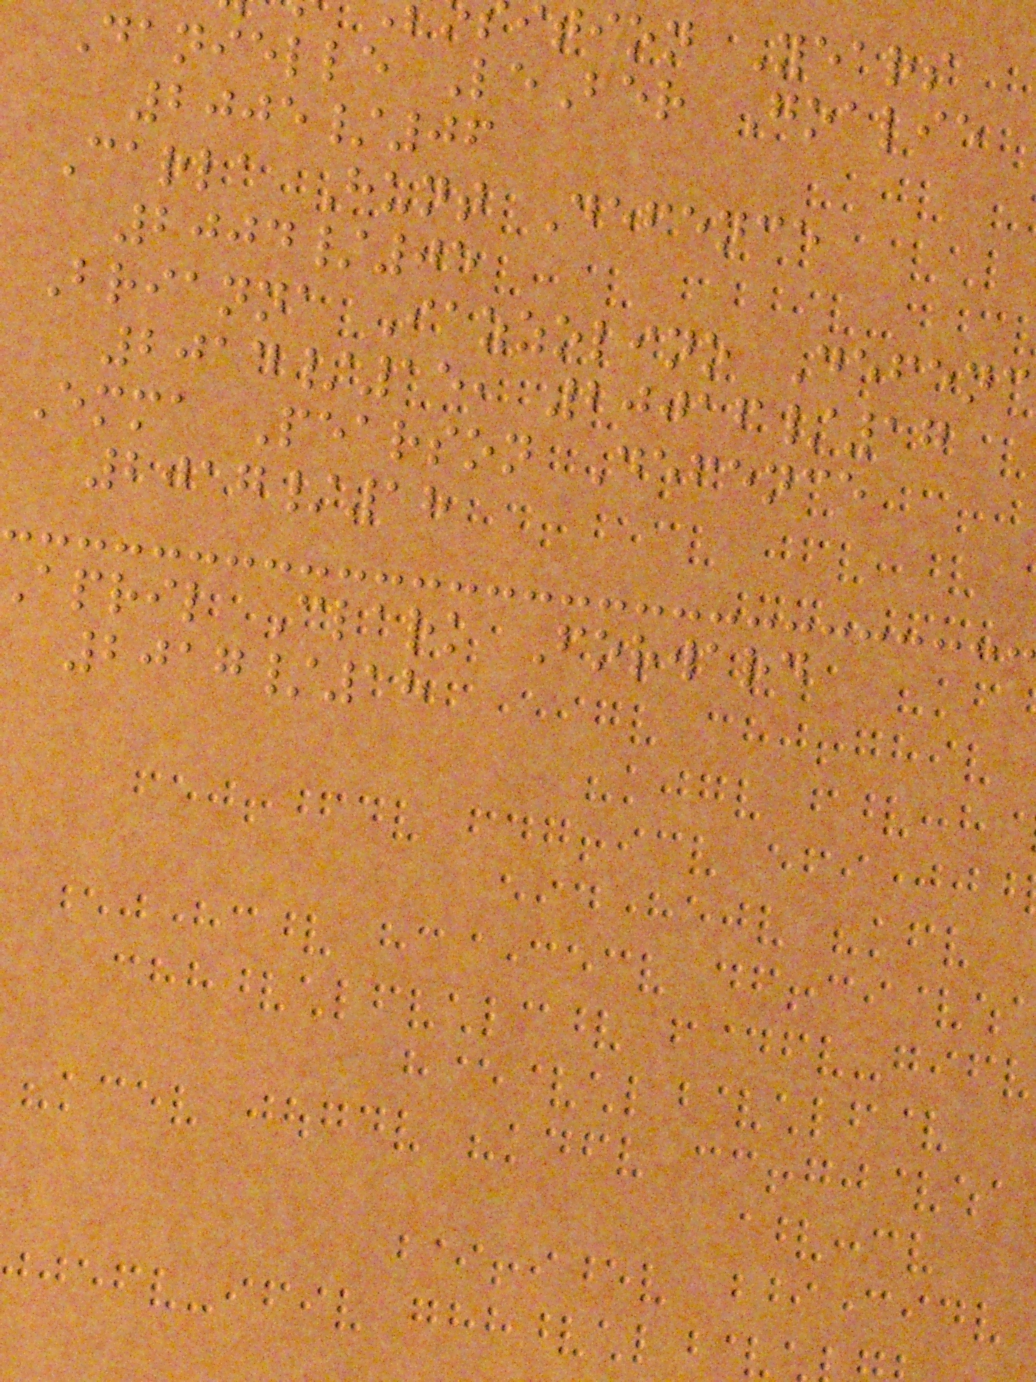ition Years
Danielle LeBer Goalie
2005/06
Carla Hunt Defence
2004/05
Brianna Iazzolino Defenc
2014/15, 20016/17
Emma Pearson Defence
2017/18
april Clark Forward
2017/18
